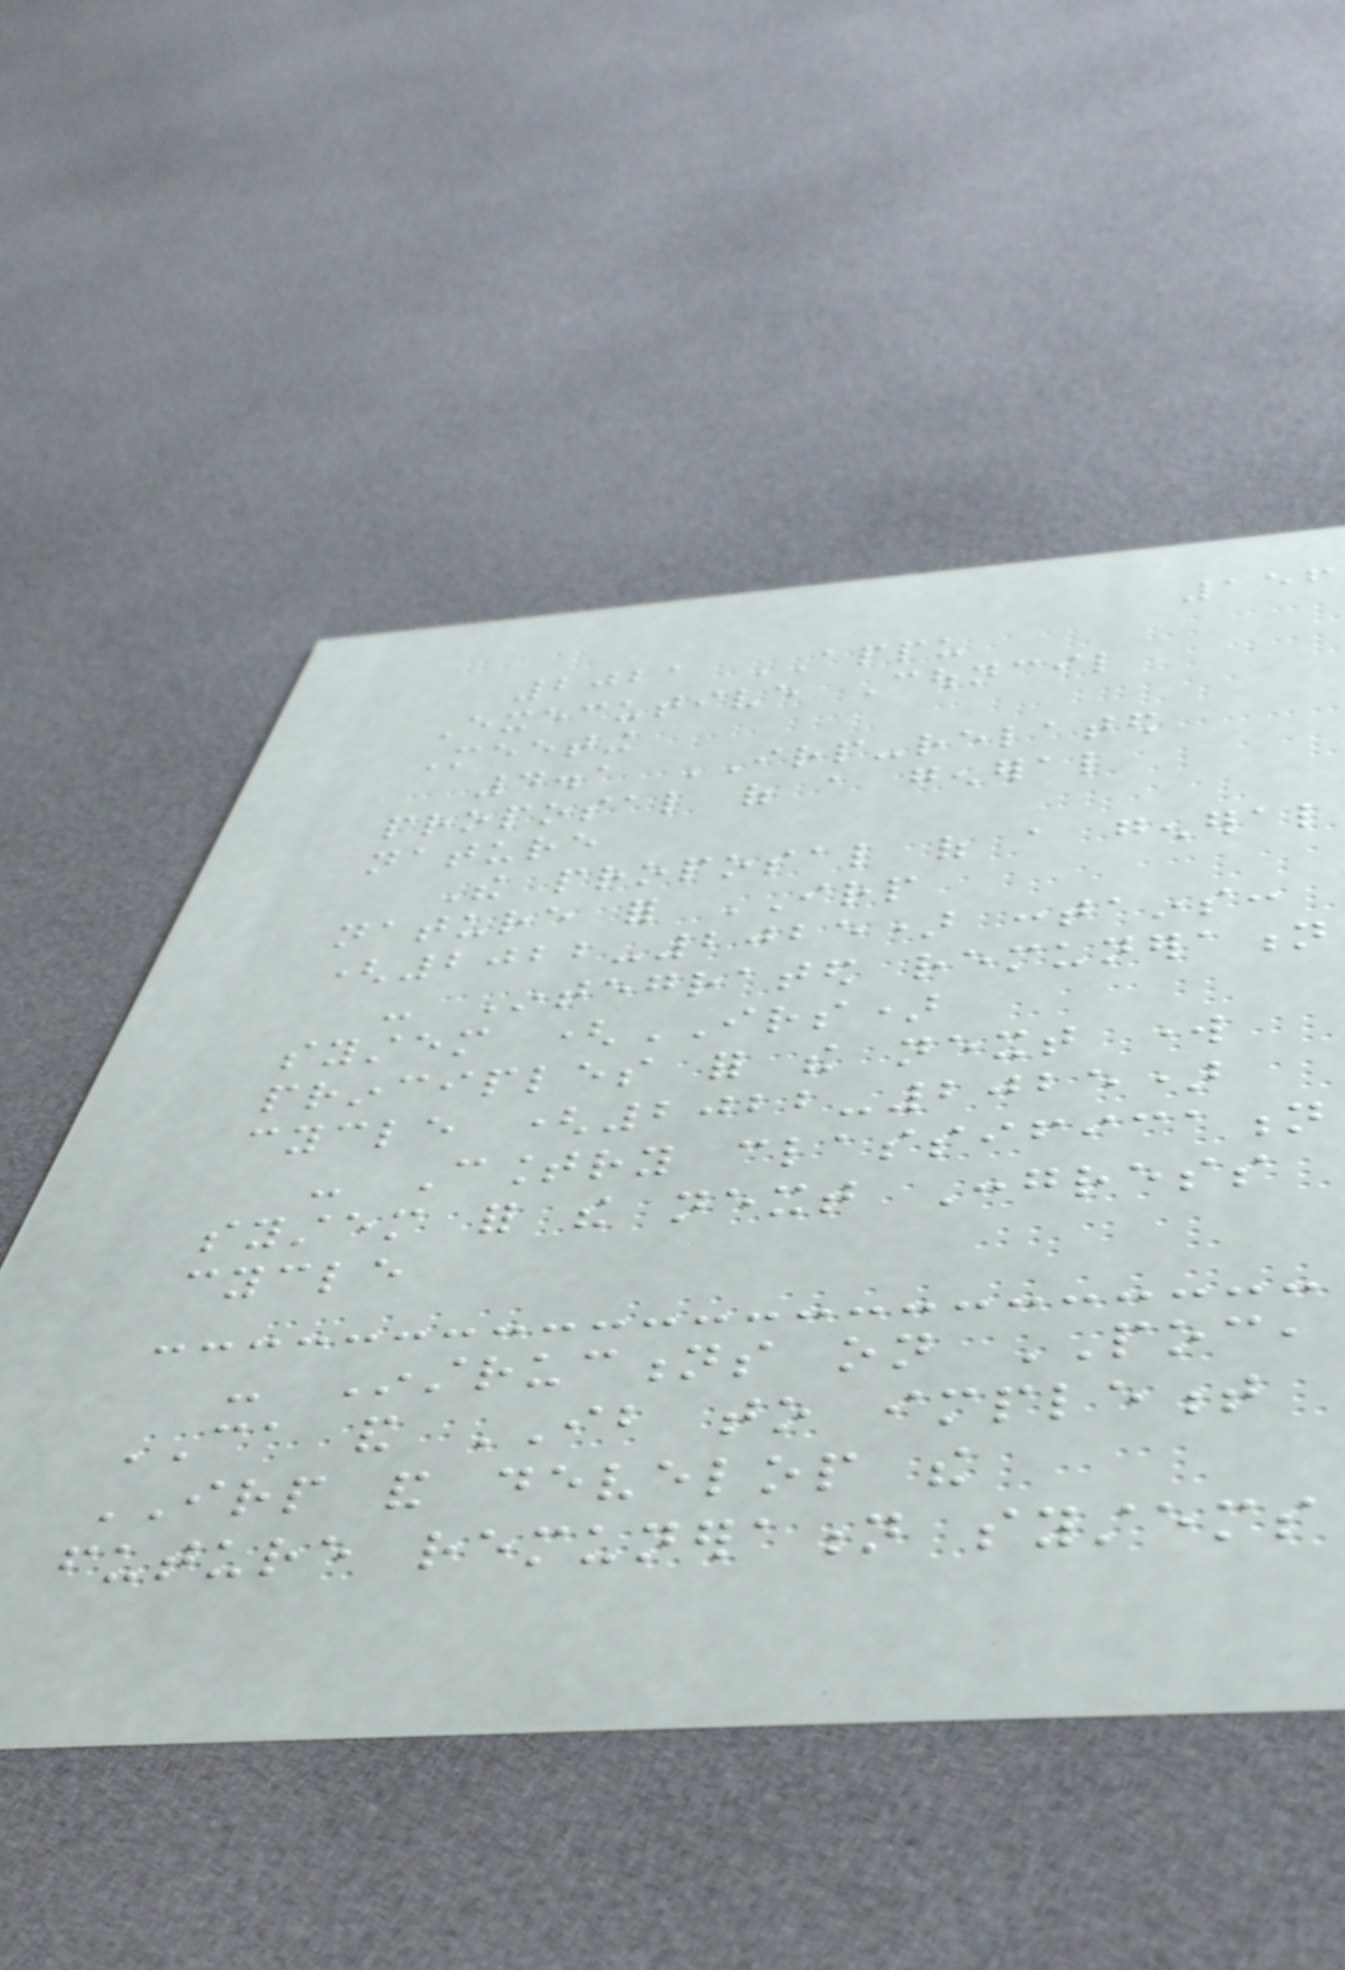156
2021 APPU
Executive Council
Meeting
4.1 IRP-related
proposal of a general
nature
The proposal of a general
nature for IRP
(2022-2025) contains:
- Integrated remuneration
system (IRS)
principles for the next work
cycle (2022-2025)
- Country classification
system for the next Congress
cycle
- Instructions on POC,
CA and IB to implement
IRP and develop the
future remuneration systems
